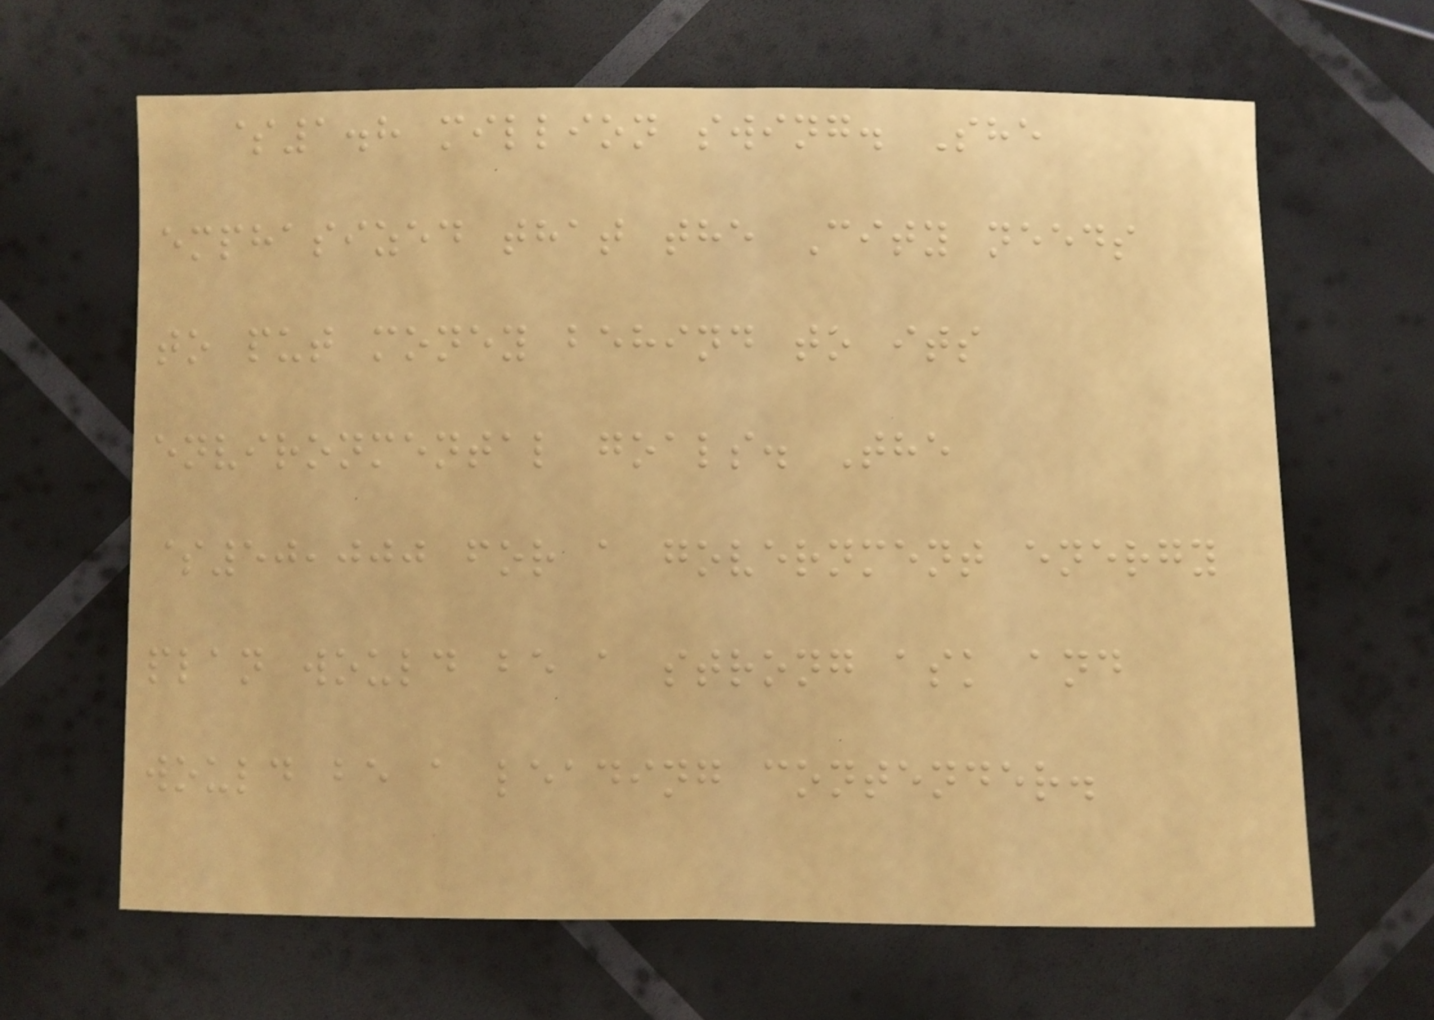$1.8 million swing. She
emphasized that the City needs
to put money behind to its
environmental goals. The
$50,000 for a government energy
plan would be a strong ask and
would be a leading contender.
